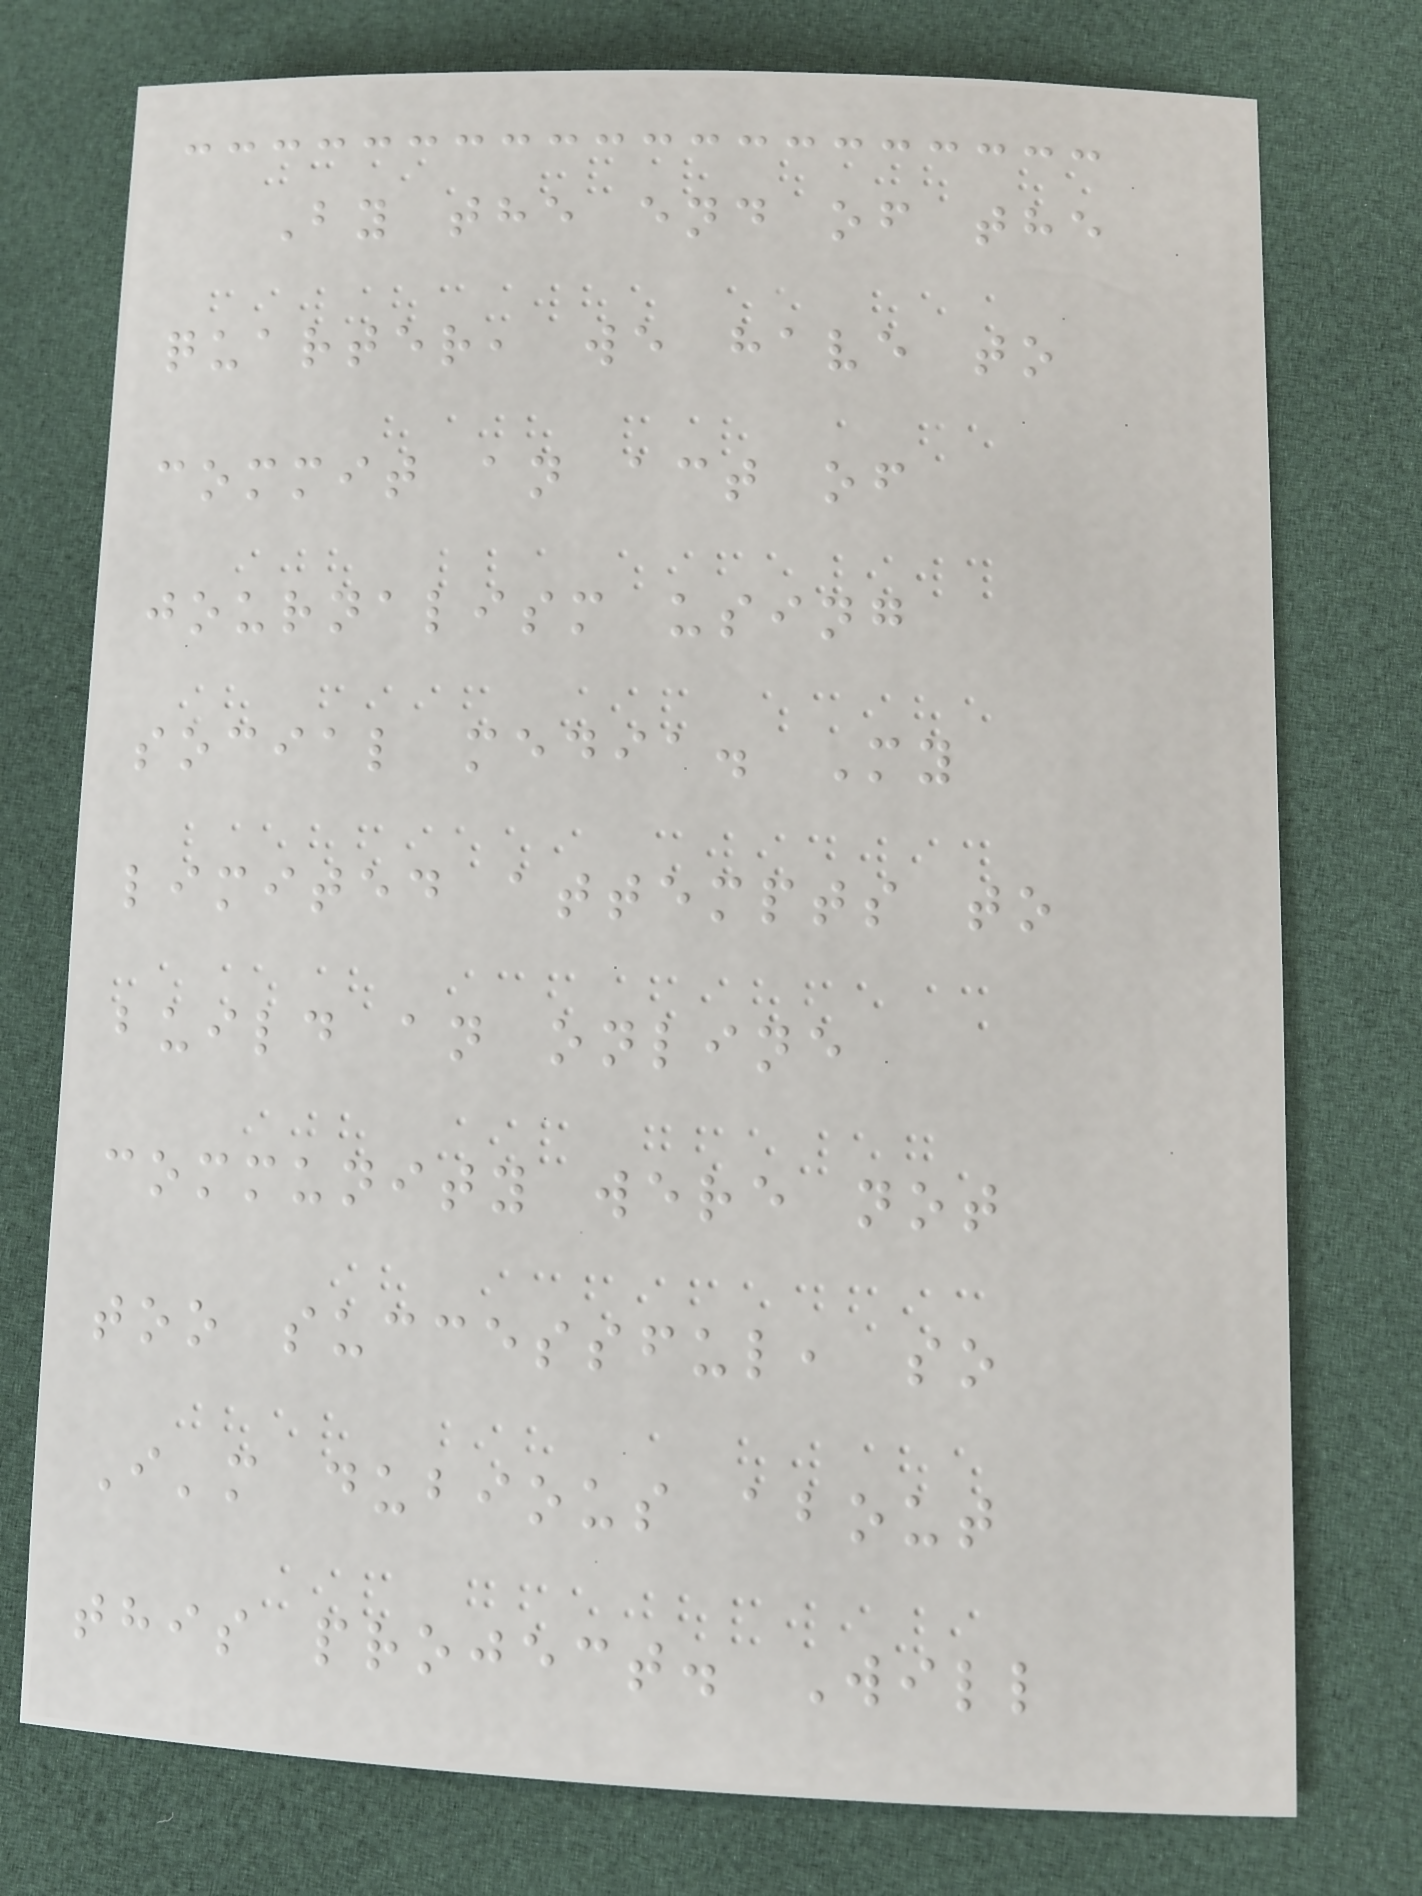By the end of the
quarter, we have to
commit an act of
journalism using
social media. My
limited attempts to
build an online
community were not
too successful, so
I'm dubious about
this project. Will
